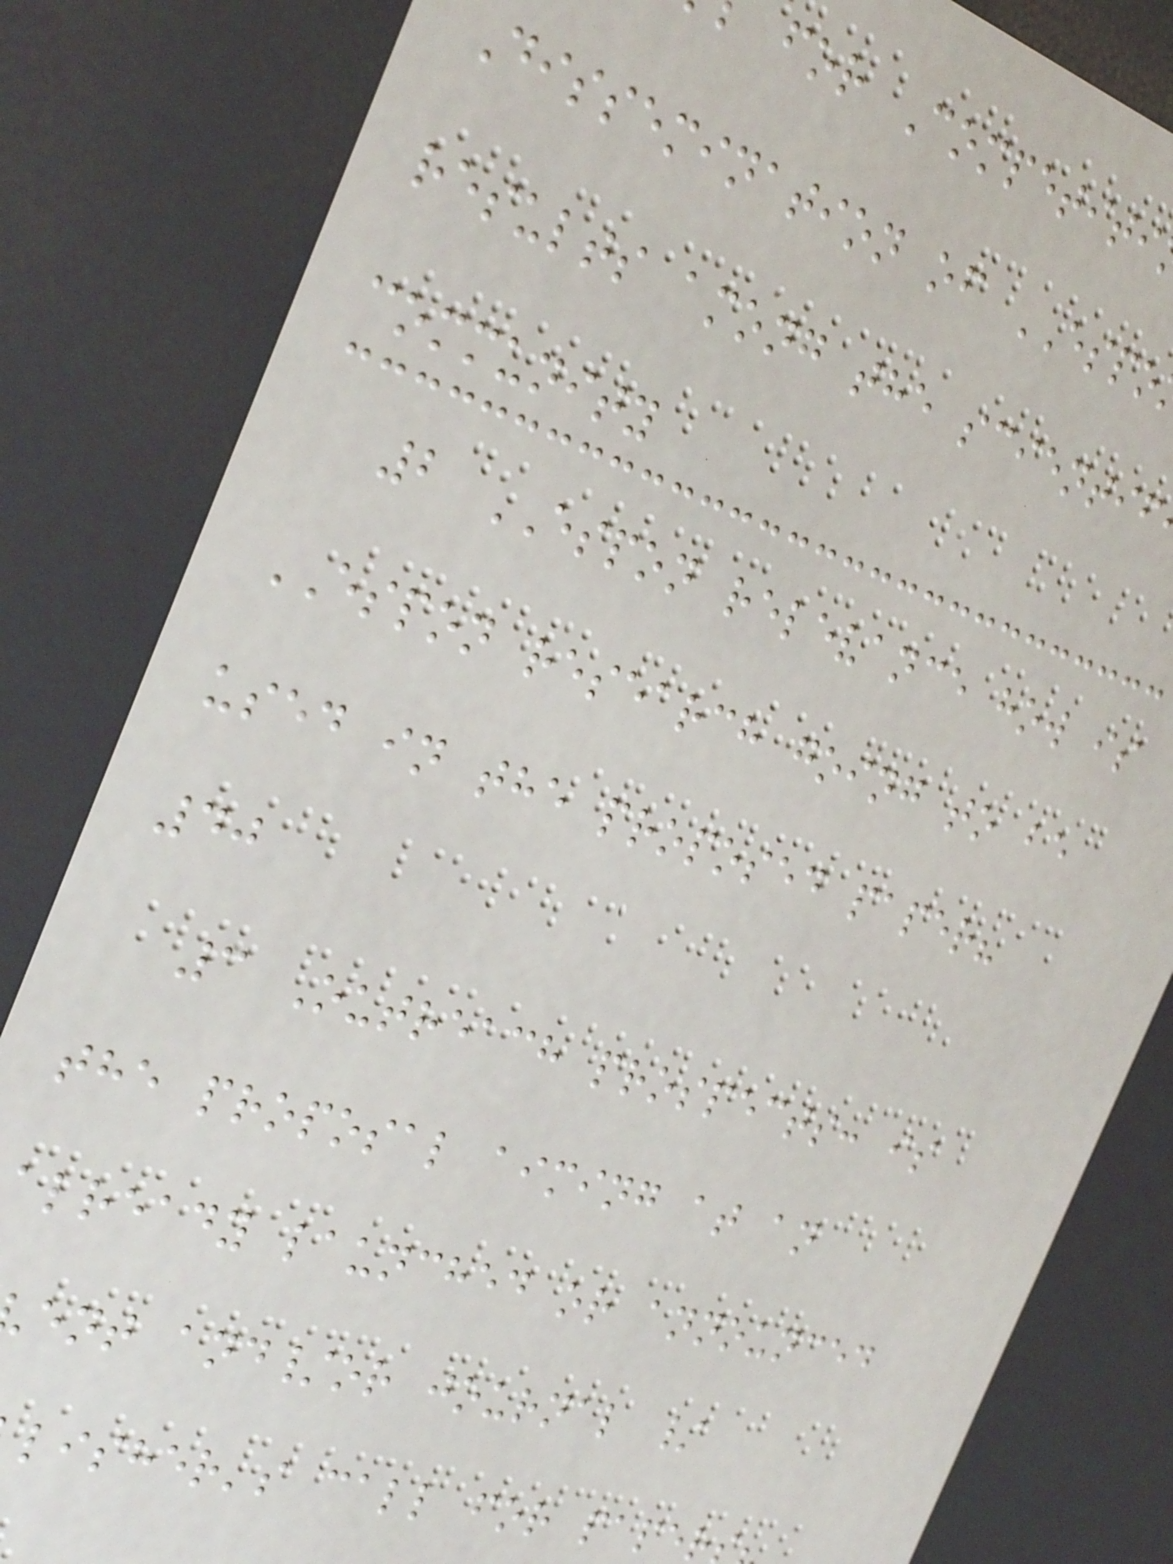for Competiti
Dissemination of ESPO
results among the scientif
community
2 ESPON relevance how is
ESPON research going to be
used in the proposed paper?
40
3 Outreach prospects: is
the proposal aiming at an
already launched or announced
ent and/or journal /
lisher's call for paper
